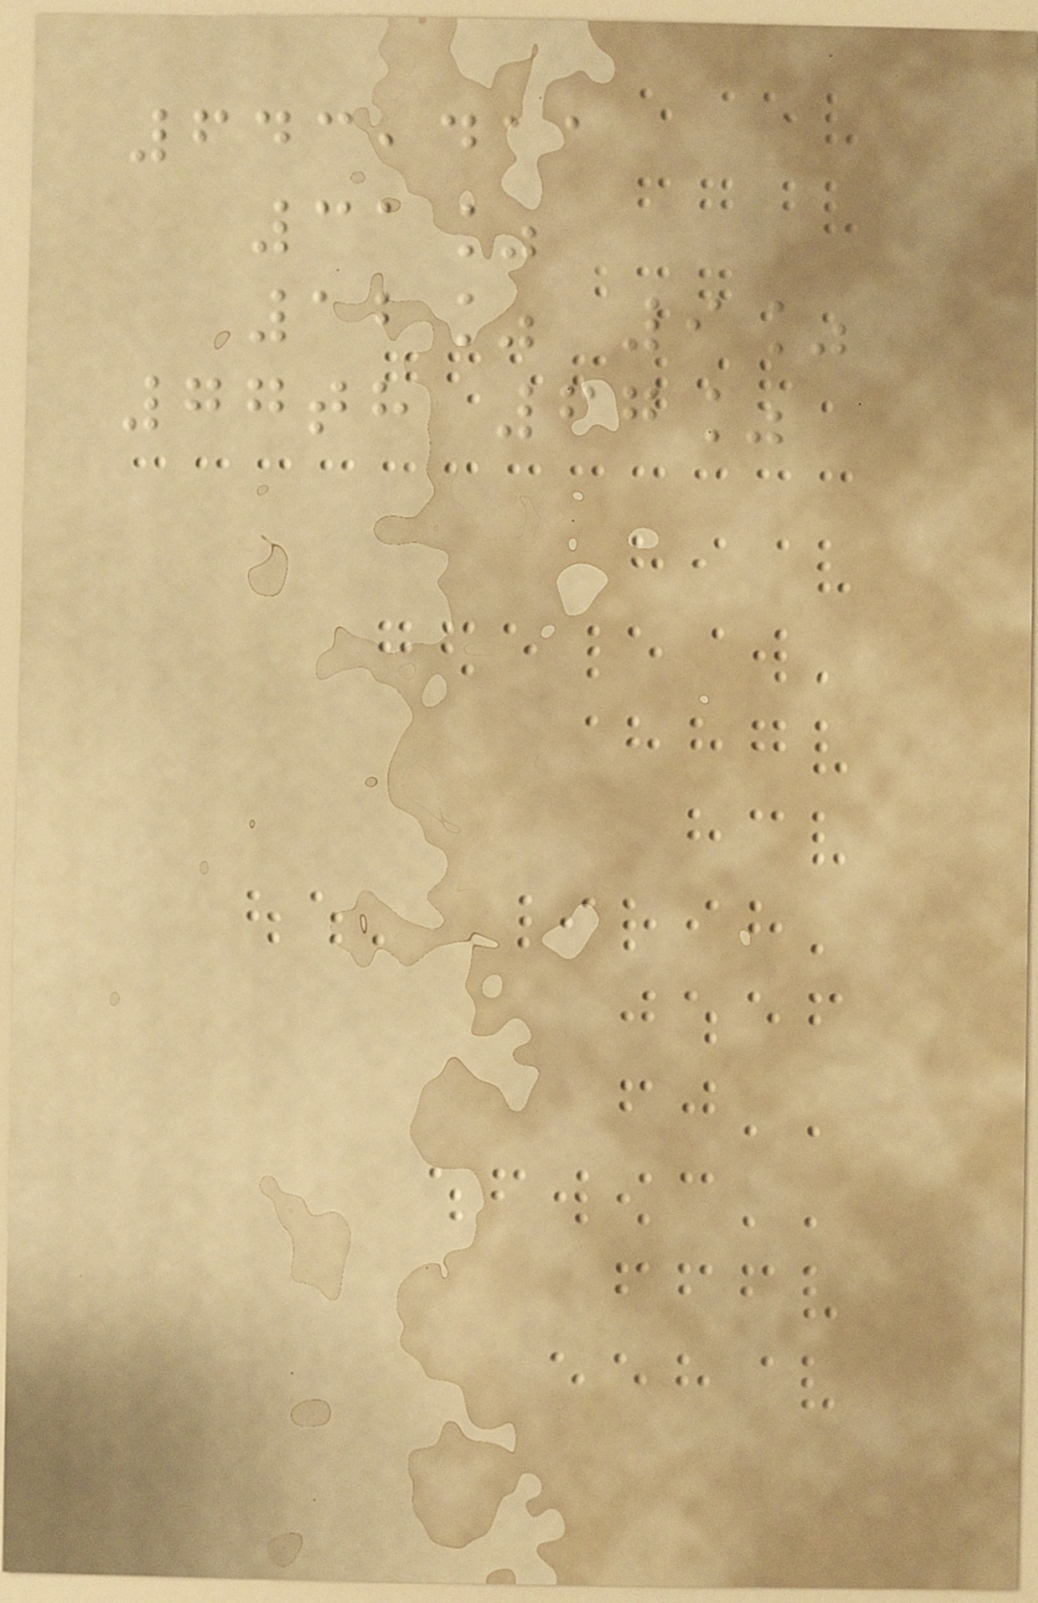643,411
31%
12% 9%
77th 67%
